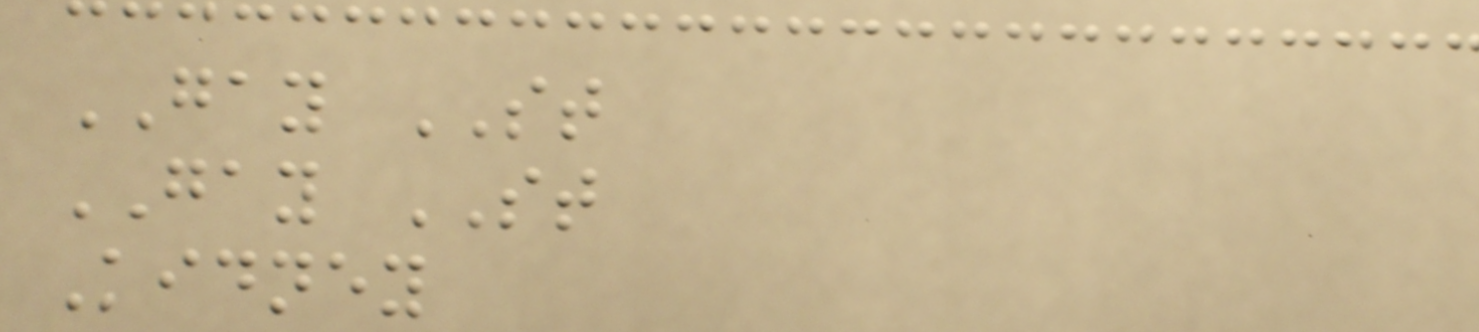GAY ST
GAY ST
Kidney
